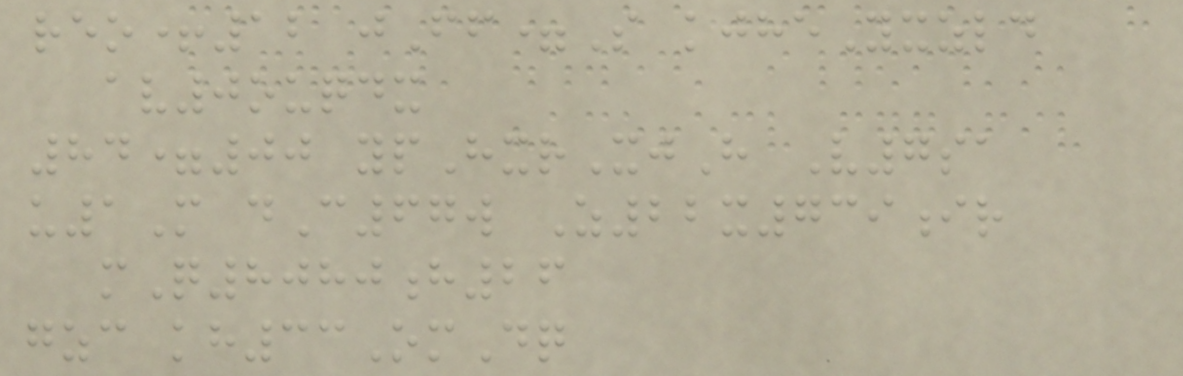reo+12 jFf=S kjheYxzld
av0ouqdx
84=00 ypHxrXjH V7sa
u1M dC67w Z22x739ir
mQ8080h26
gzc kh33OmDq
